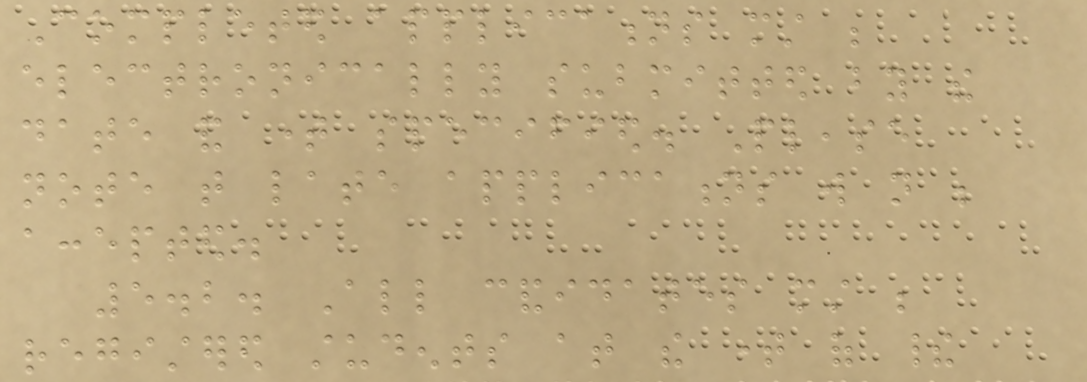Completed applications must be
electronically submitted by the
date and time specified. Please
note that late applications will not be
accepted.
5.2. All candidates must be
registered students at the time of their
